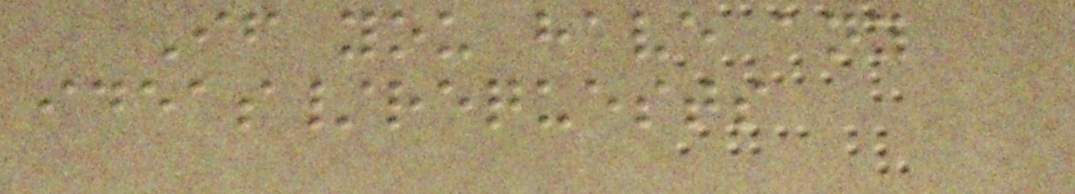If you have any
ideas/requests
